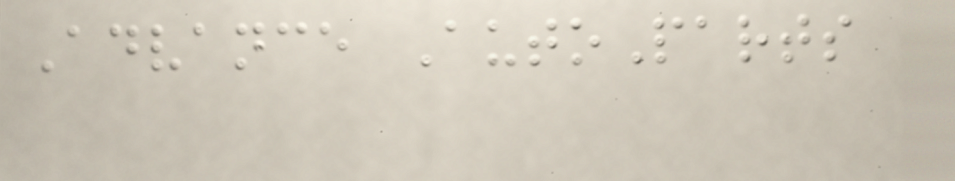Advance AutoParts
